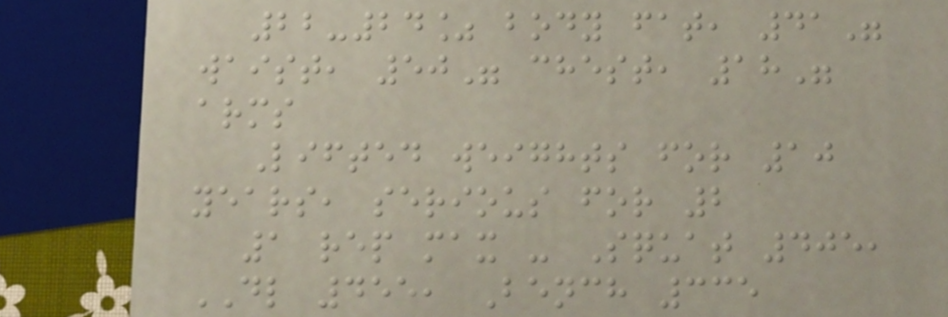22-24% body fat, 41"
waist, 50" chest, 18"
arms
Lifted weights for 10
years, serious for 2
1 rep max - Squat 405,
DL 455, Bench 335
